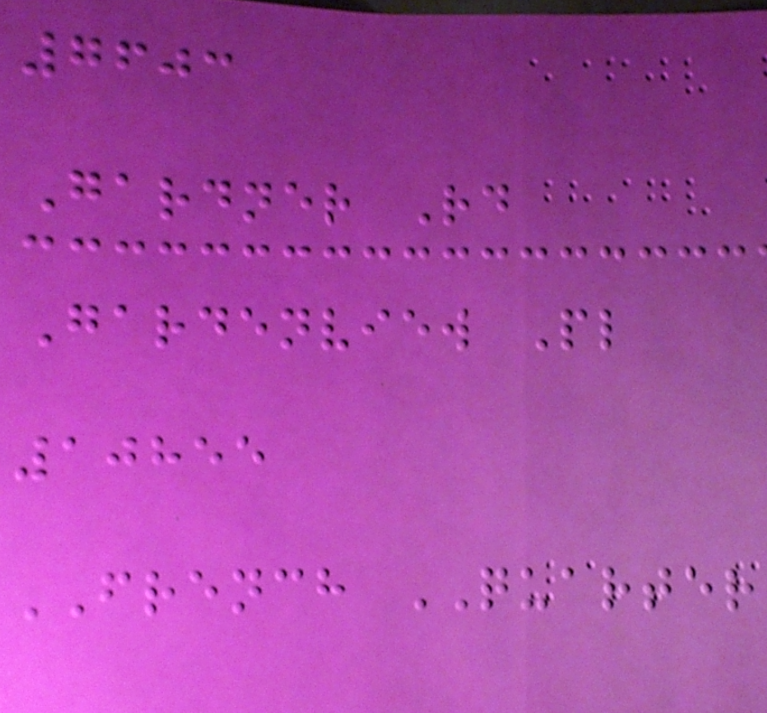7603
Gardner Rd
Gardenview Pl
10855
FRENCH QUARTER
